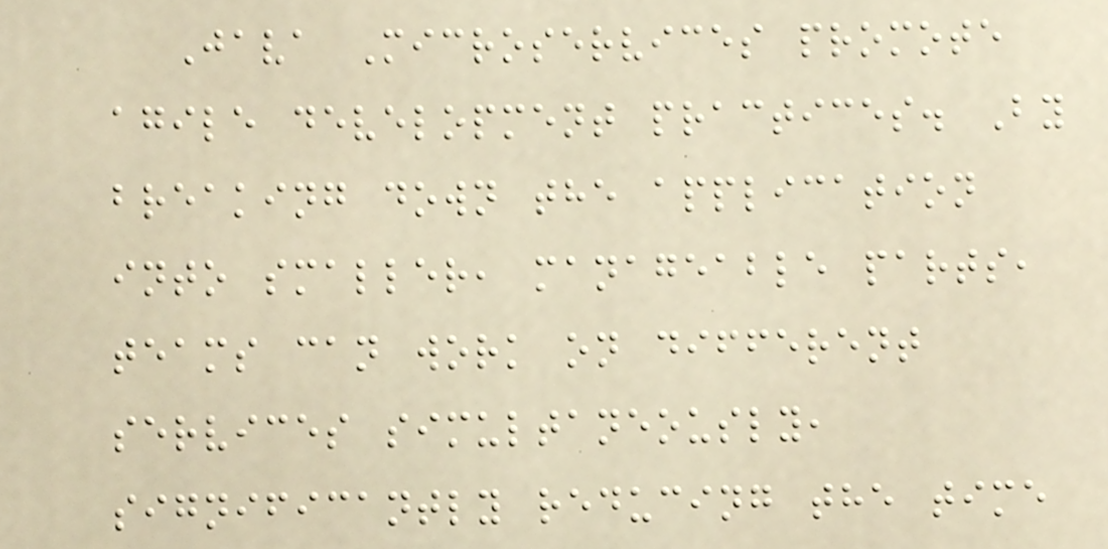Java Microservices promote
agile development practices. By
breaking down the application
into smaller, manageable parts,
teams can work on different
services simultaneously,
significantly reducing the time
